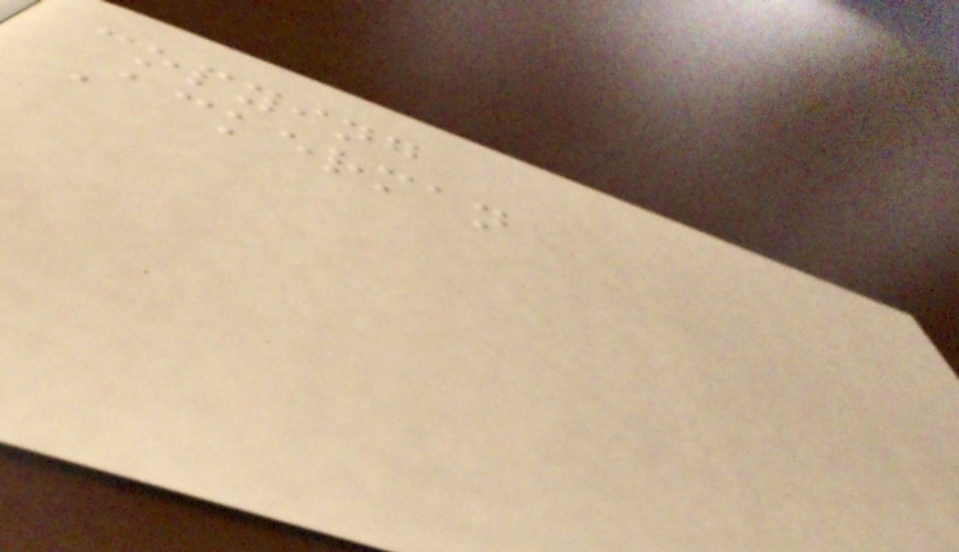copying
Ackerman
